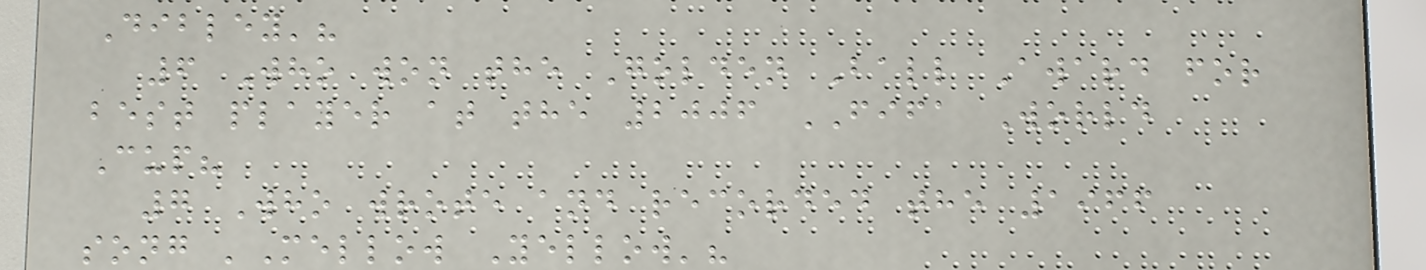Dibley'?
6 Who won the Golden Ball Award for
best player at the 2006 FIFA World
Cup?
7 Who wrote and recorded the 1966
song 'Mellow Yellow'?
